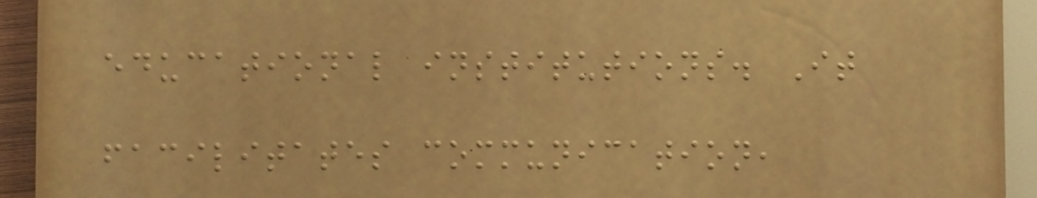educational institutions. It
facilitates communication,
